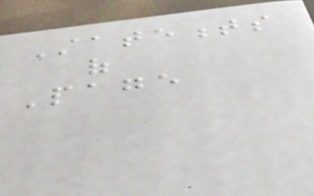Statements
of
Page
